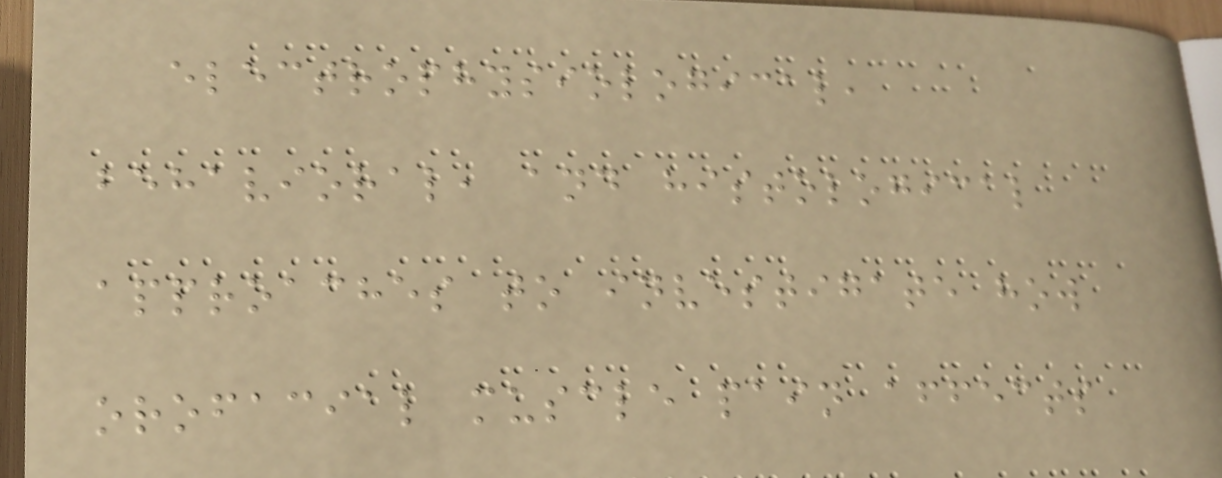electrophysiological,
behavioral, and histological
approaches to investigate how
orofacial muscle pain affects
